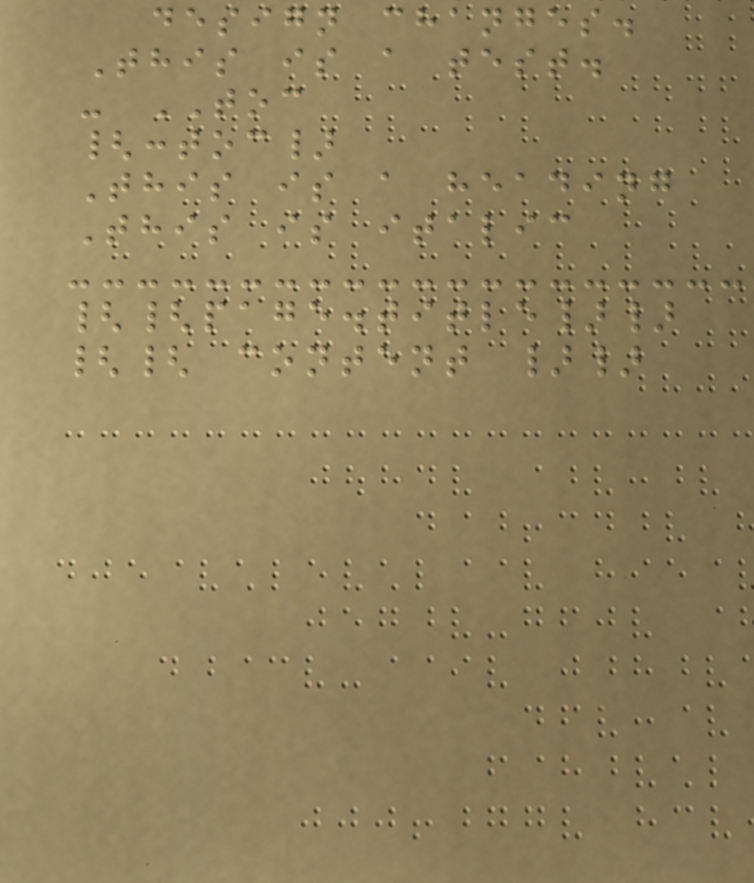design changes.
This is a test.
- TOC
{:toc}
This is a heading
This is italic
{{page.title}}
{{ content }}
